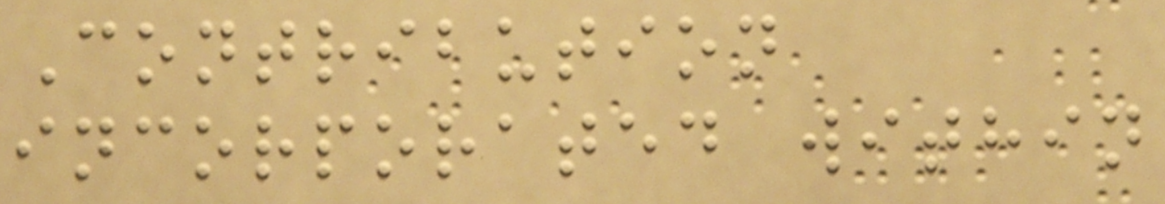Contribution
incorporated within
